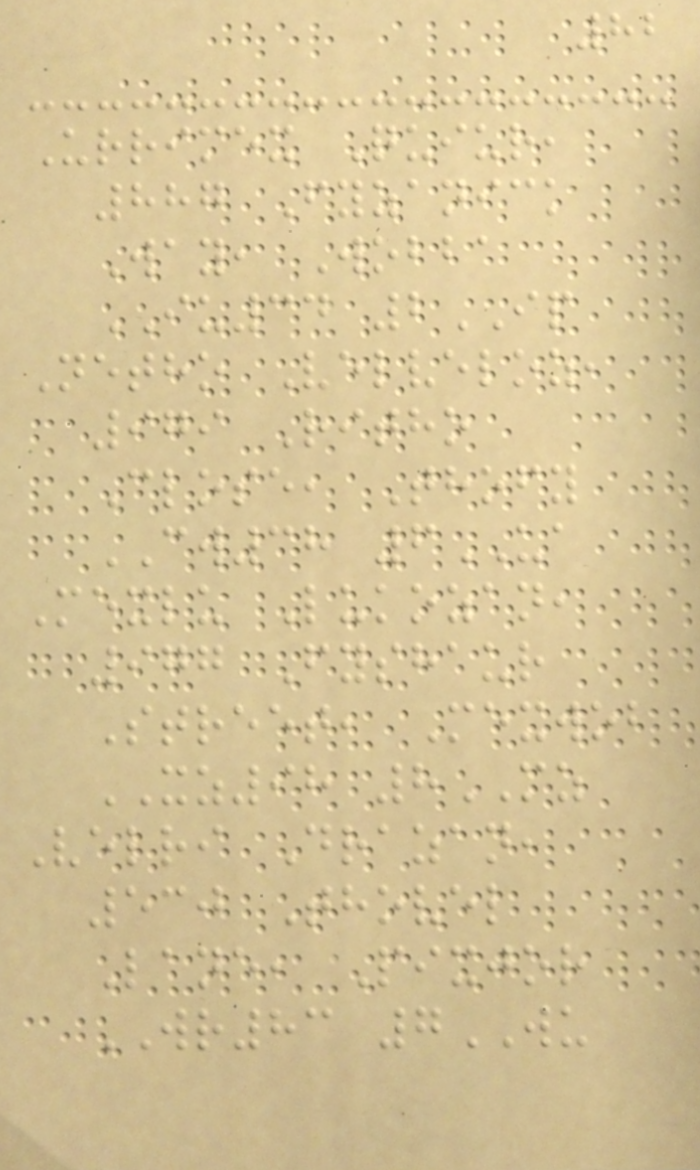82
Urrimex Quiur,
887 Fyzanick
Way, Wobba
IU34 2IP
Netho Velveloz,
979 Ritho
Close, Thofy
CW38 6UA
Mexlu Lukozan,
977 Fyshaur
Street, Mexwob
XZ98 8MZ
Velri Drazan,
530 Thovel
Lane, Pixjor
WR83 7WU
